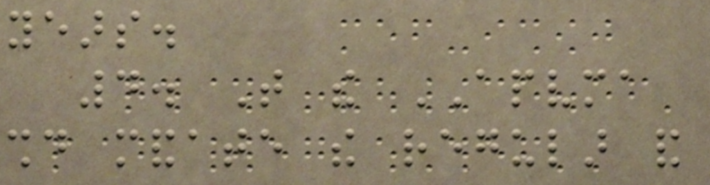years.
4. That the APVMA
should mandate the regular and
